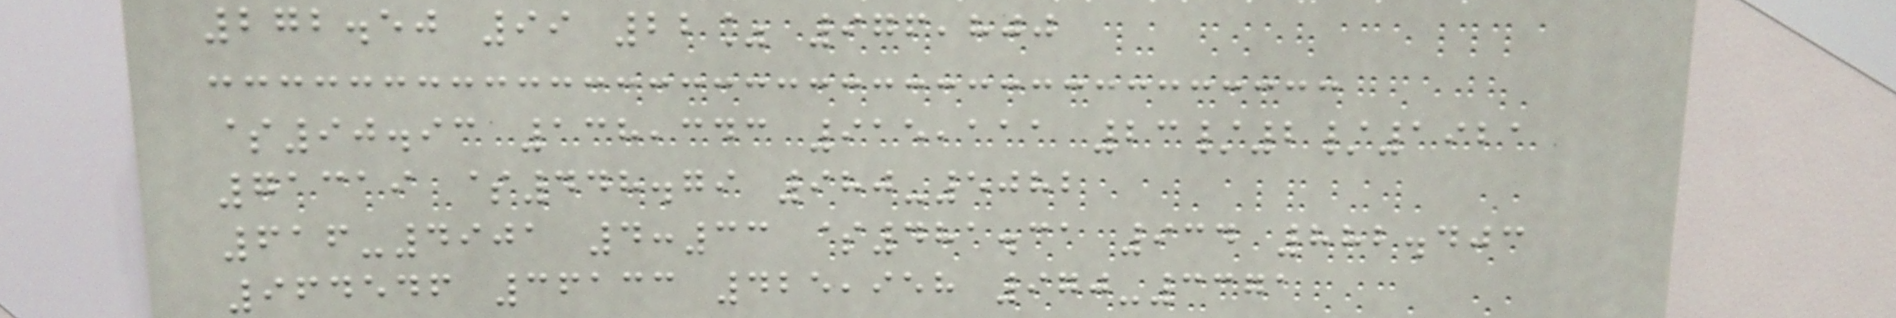272.50 99 22% 976,800
$90.93 138,343 915,111 23/2/1921
71319 $448.79 980-5082
616-4901 4:33 $481.31 934 882.403
964546 36133 425,958 970-3371
